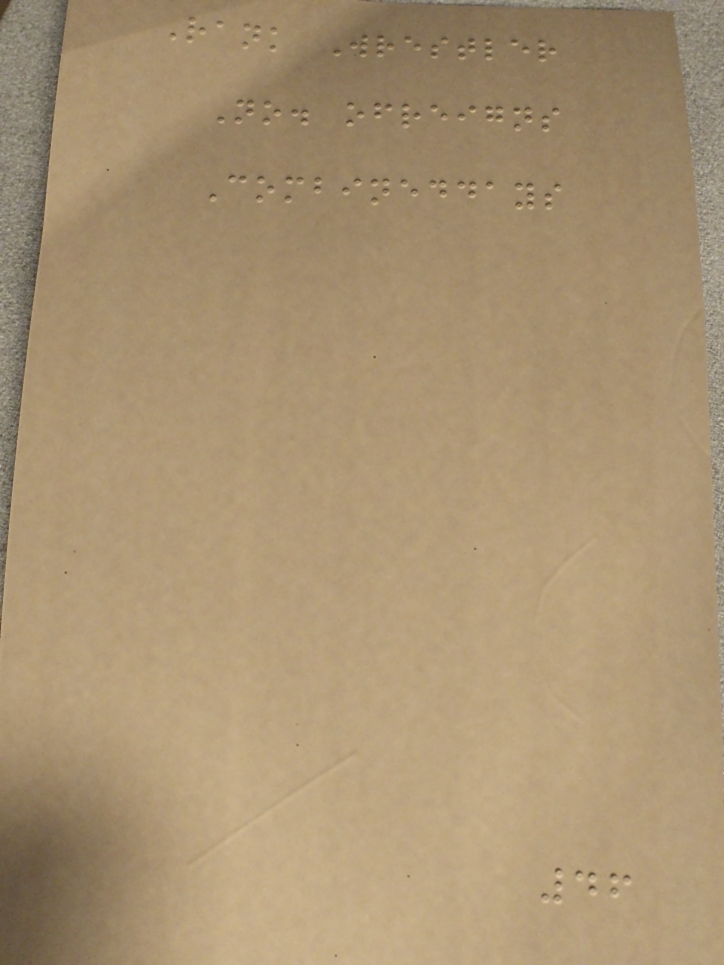Rank Wrestler
No. ofreigns
Combineddays
46
